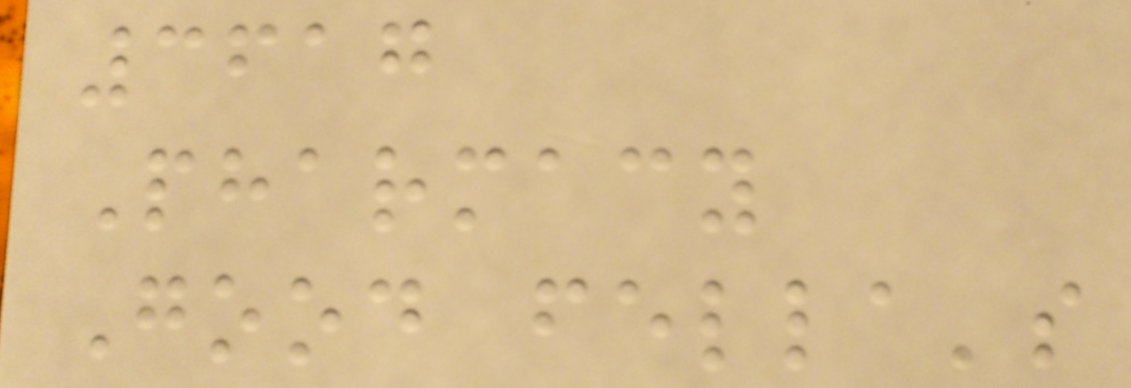3617
Pharmacy
Good fella's
